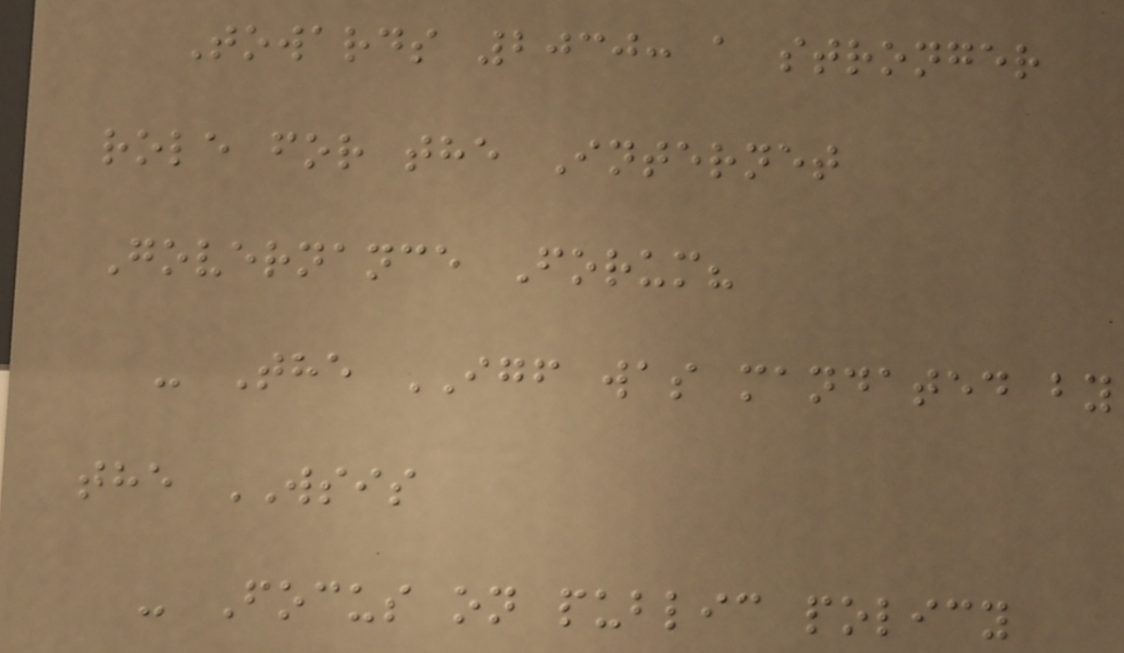Towards 2030: a stronger
role for the Internet
Governance Forum?
- The IGF was mandated by
the WSIS
- Focus on public policy
